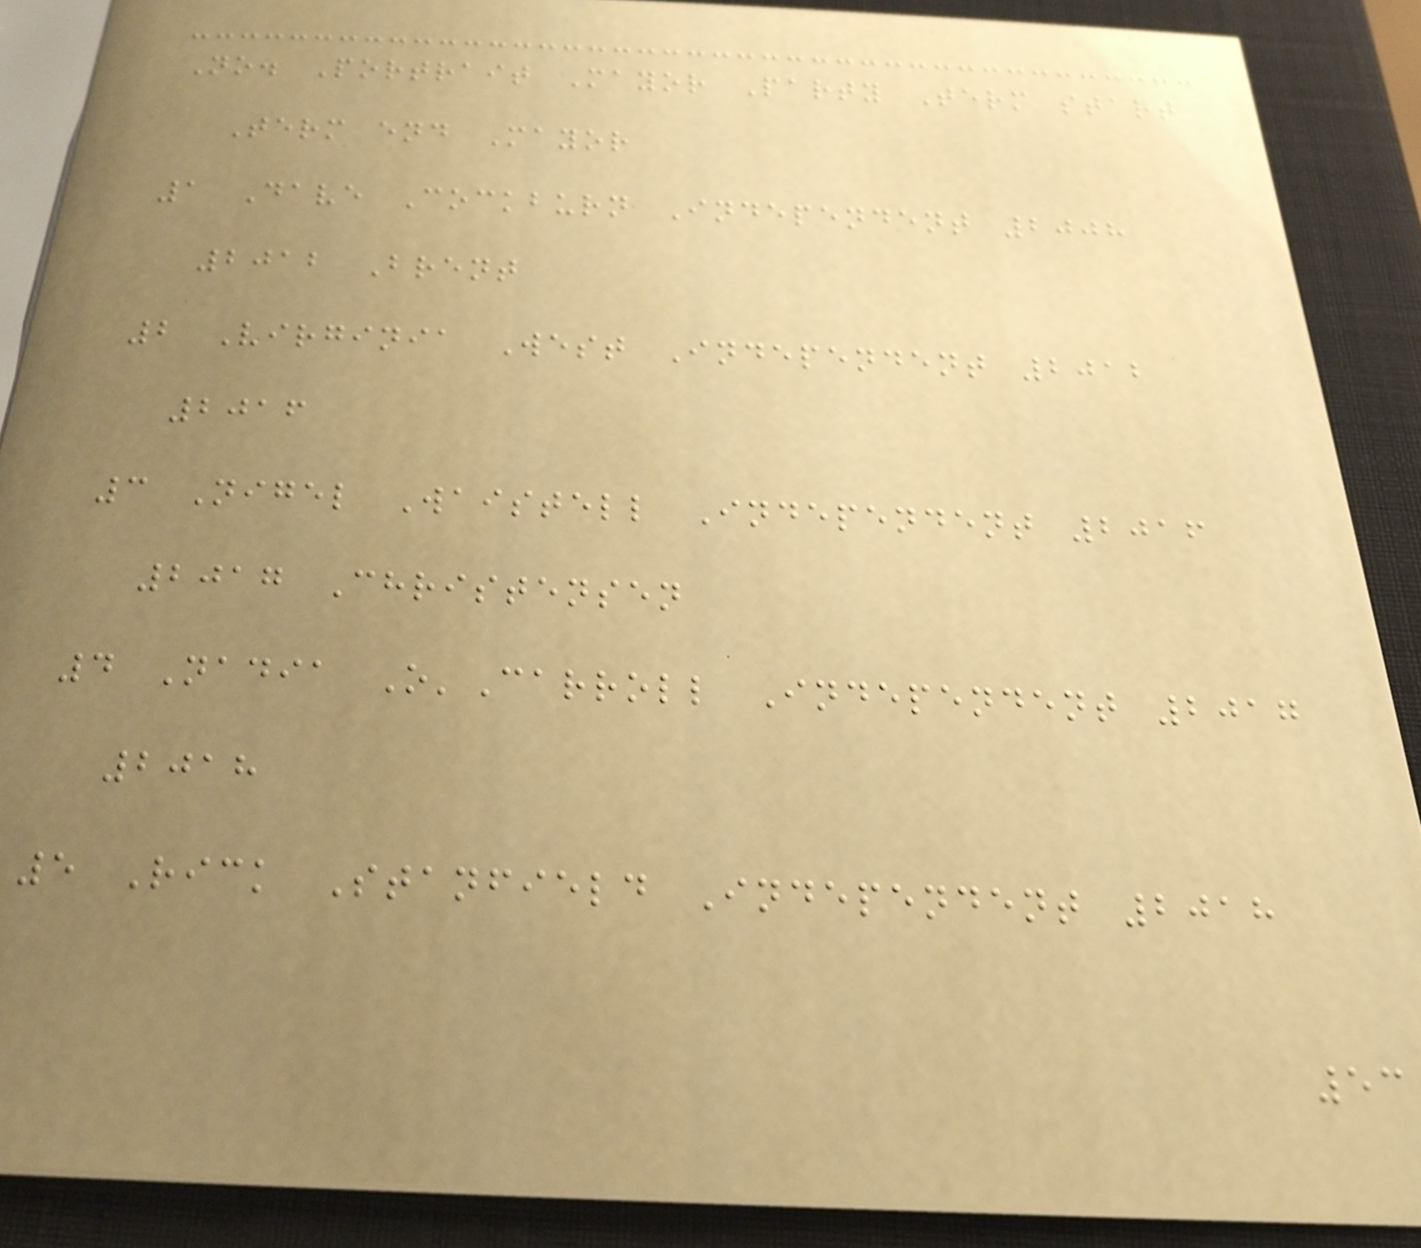No. Portrait Mayor Party Term start
Term end Mayor
1 Dave Cockburn Independent 2008
2012 Brent
2 Virginia West Independent 2012
2016
3 Nigel Waistell Independent 2016
2017 Christensen
4 Nadia O'Carroll Independent 2017
2018
5 Rick Stanfield Independent 2018
53
